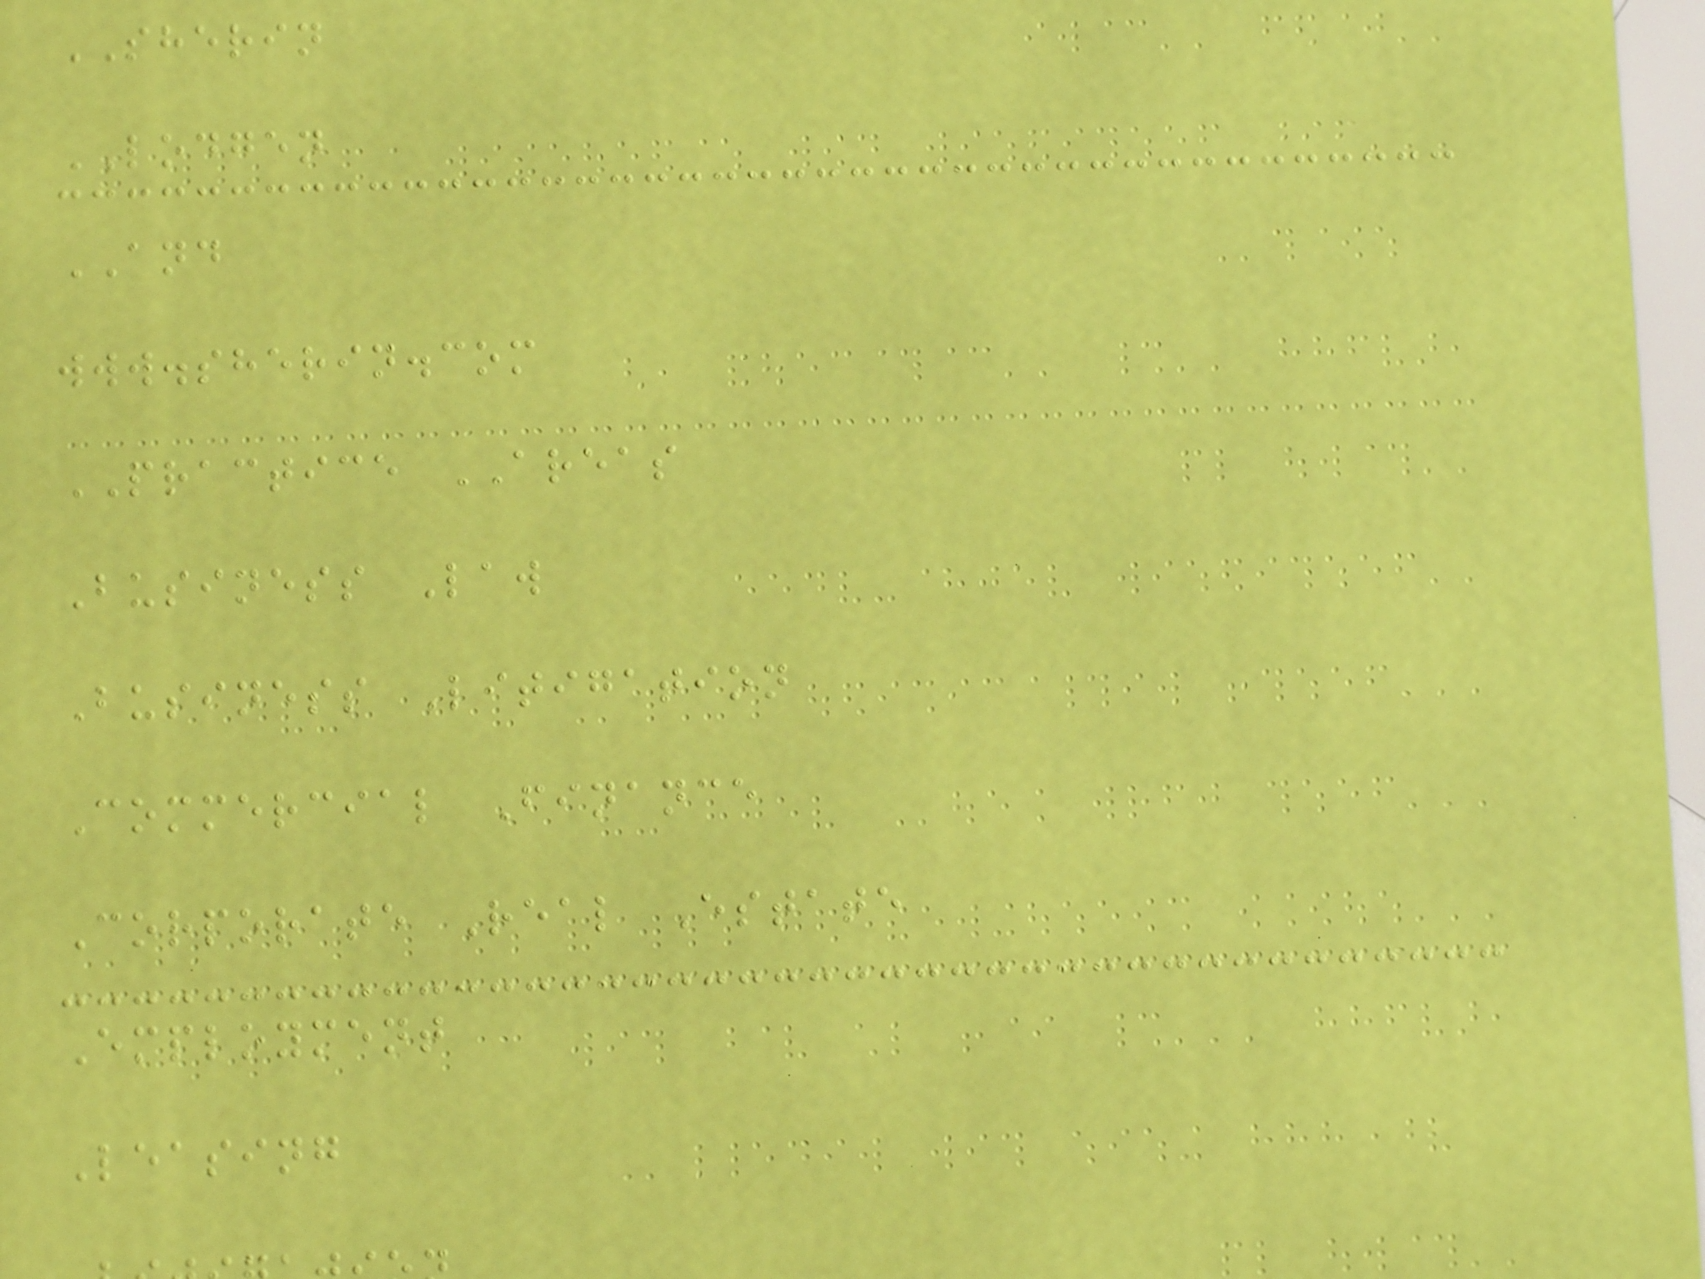SHERIN
LODGEN
AND
www.sherin.com
PRACTICE AREAS
Business Law
Business Litigation
Commercial Finance
Corporate Real Estate
Employment
Leasing
